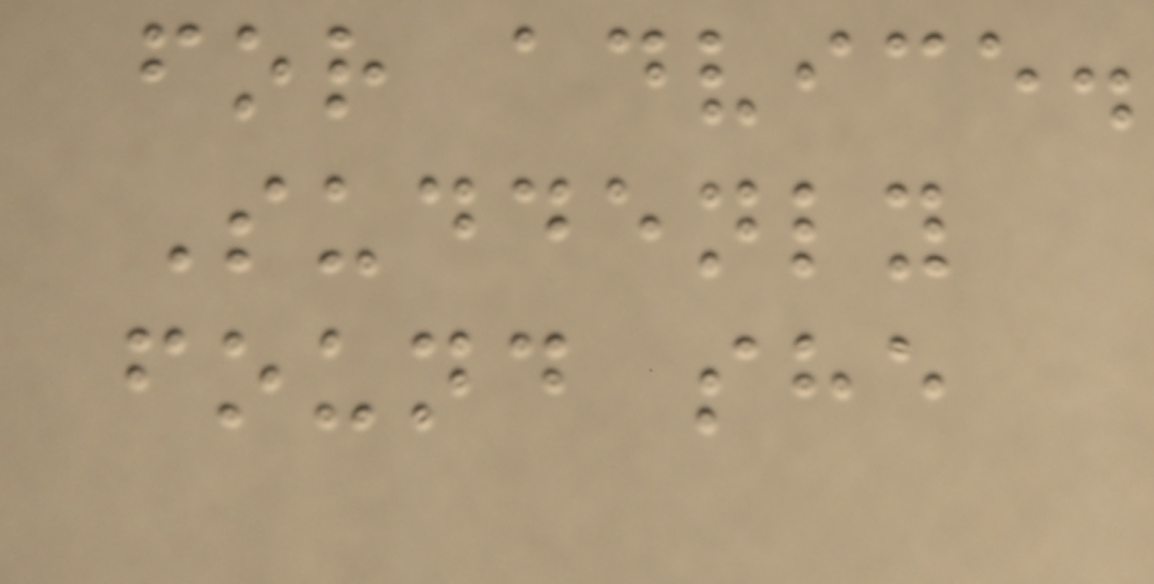for advice.
Suddenly
found she
